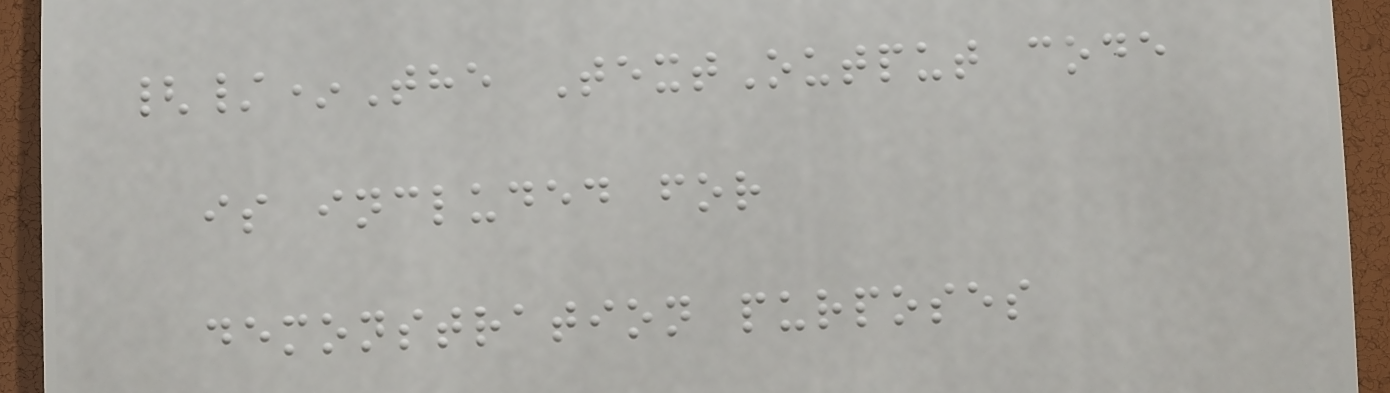{/*The TextOutput code
is included for
demonstration purposes
